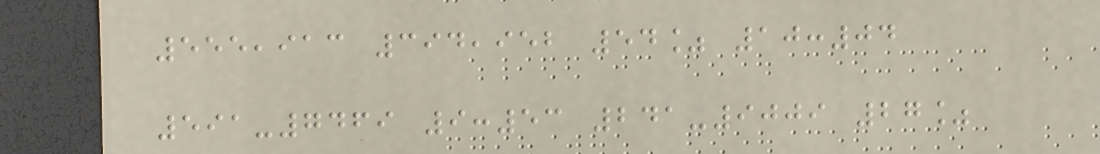555,913 394,952 54% 10:04
591-7469 9:53 241-9009 27%
